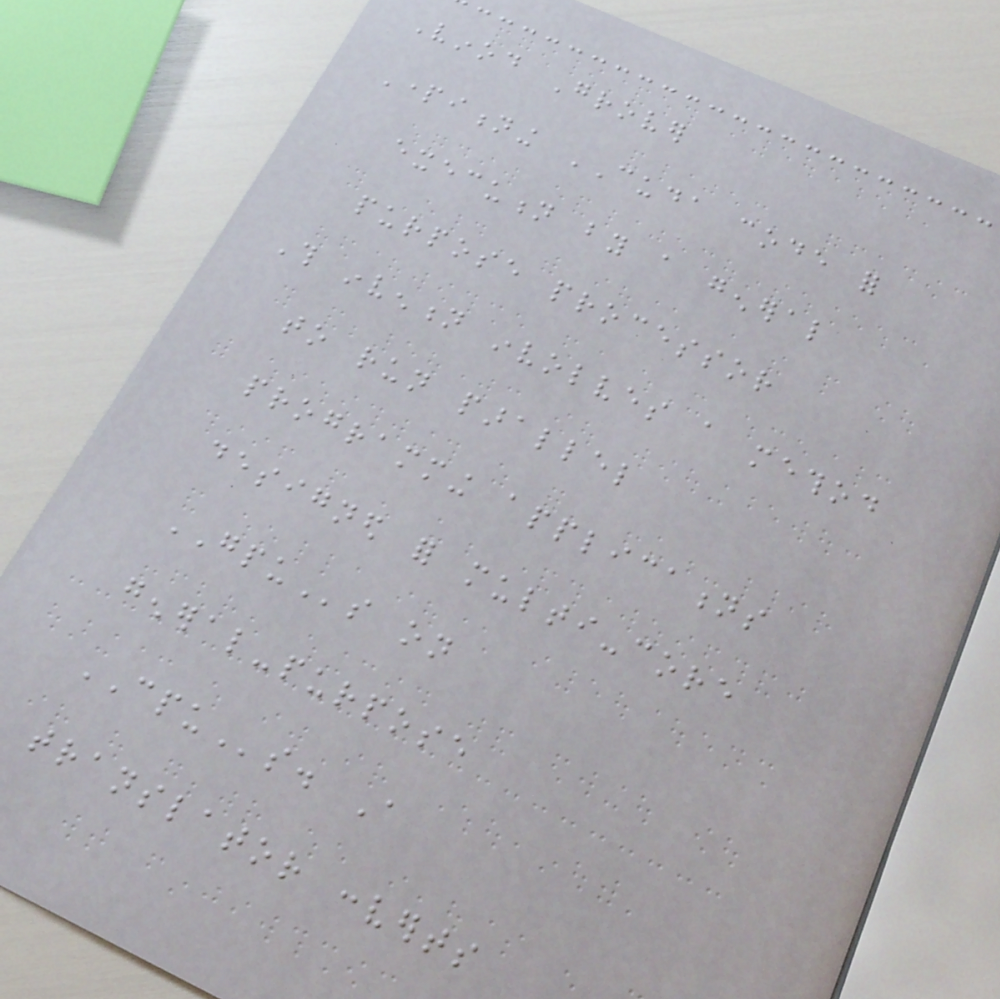Vinod Grover
Partitioning CUDA code for
execution by a general
purpose processor
This invention involves a method
to run parallel
programming applications
designed for multi-core
GPUs on
general-purpose
CPUs. A
translator converts
